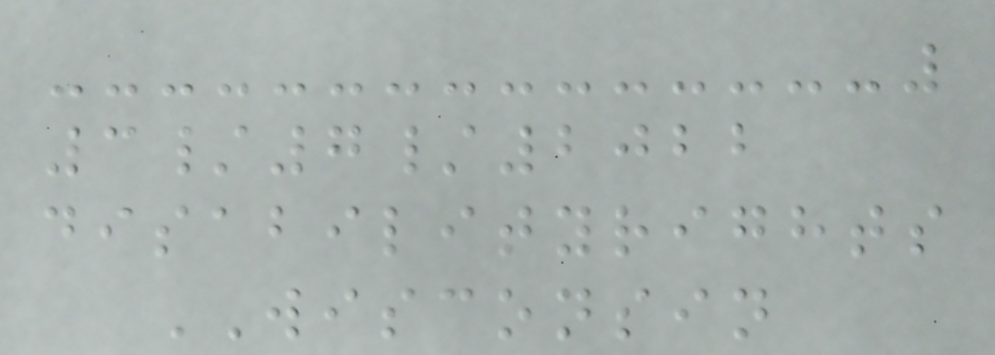3/7/2022
disabilityrights
WISCONSIN
